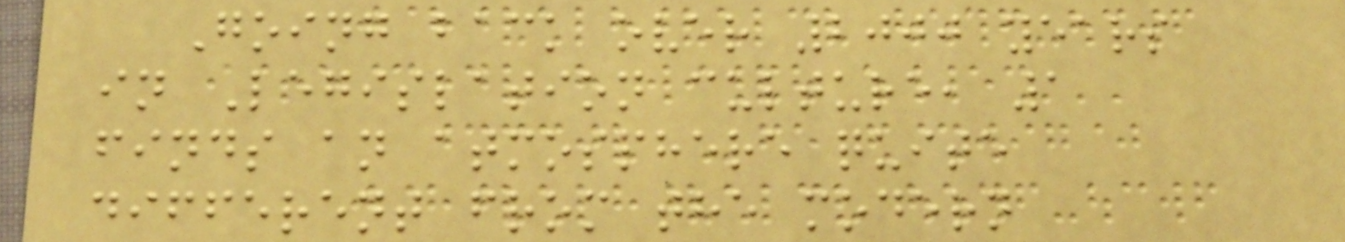Going back over 2000 years
in Legislation culture, 1
finds an atmosphere quite
different from the modern
